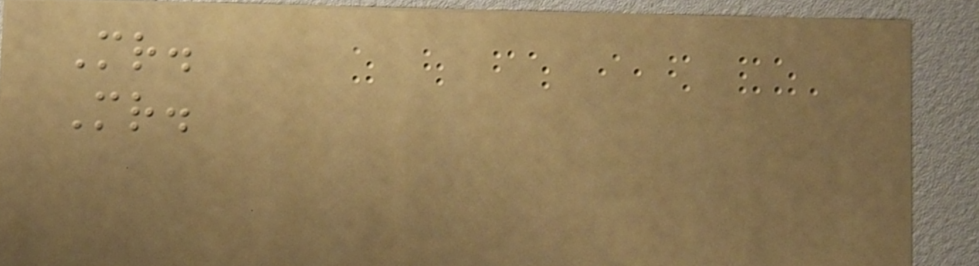Mr.
Mr.
